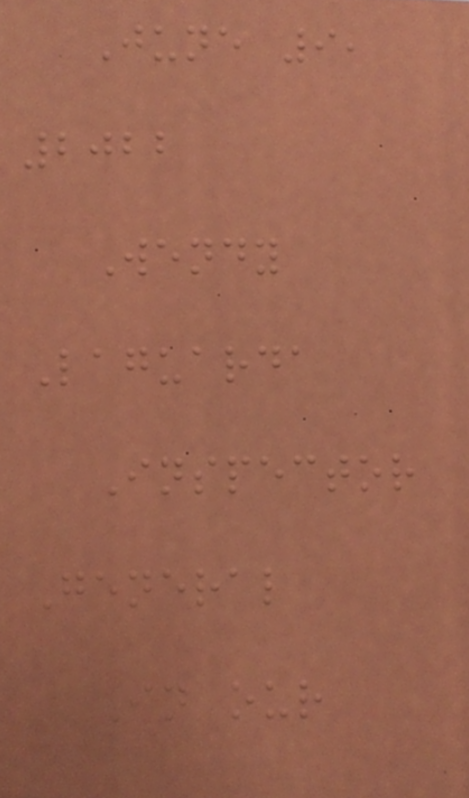June 9,
2022
Wendy
Laguarda
Inspector
General
In our
